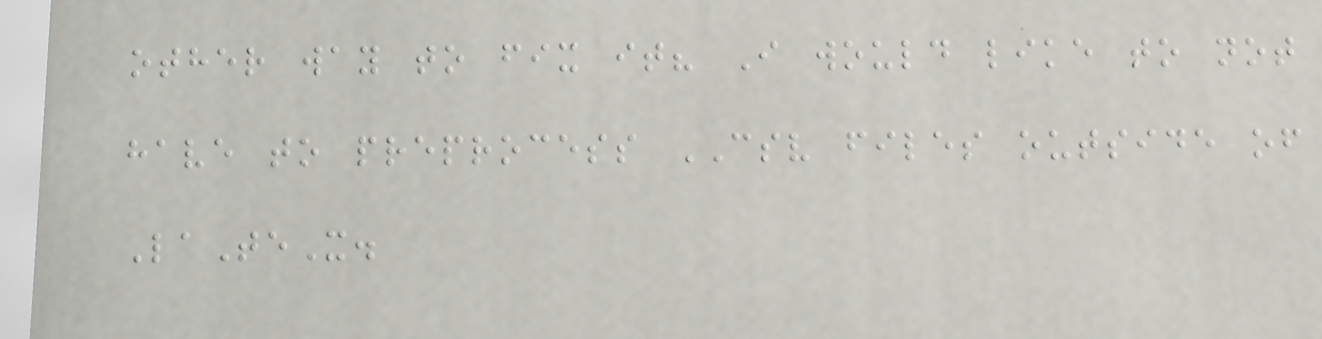other way to fix it? I would like to not
have to preprocess CSV files outside of
LaTeX.
